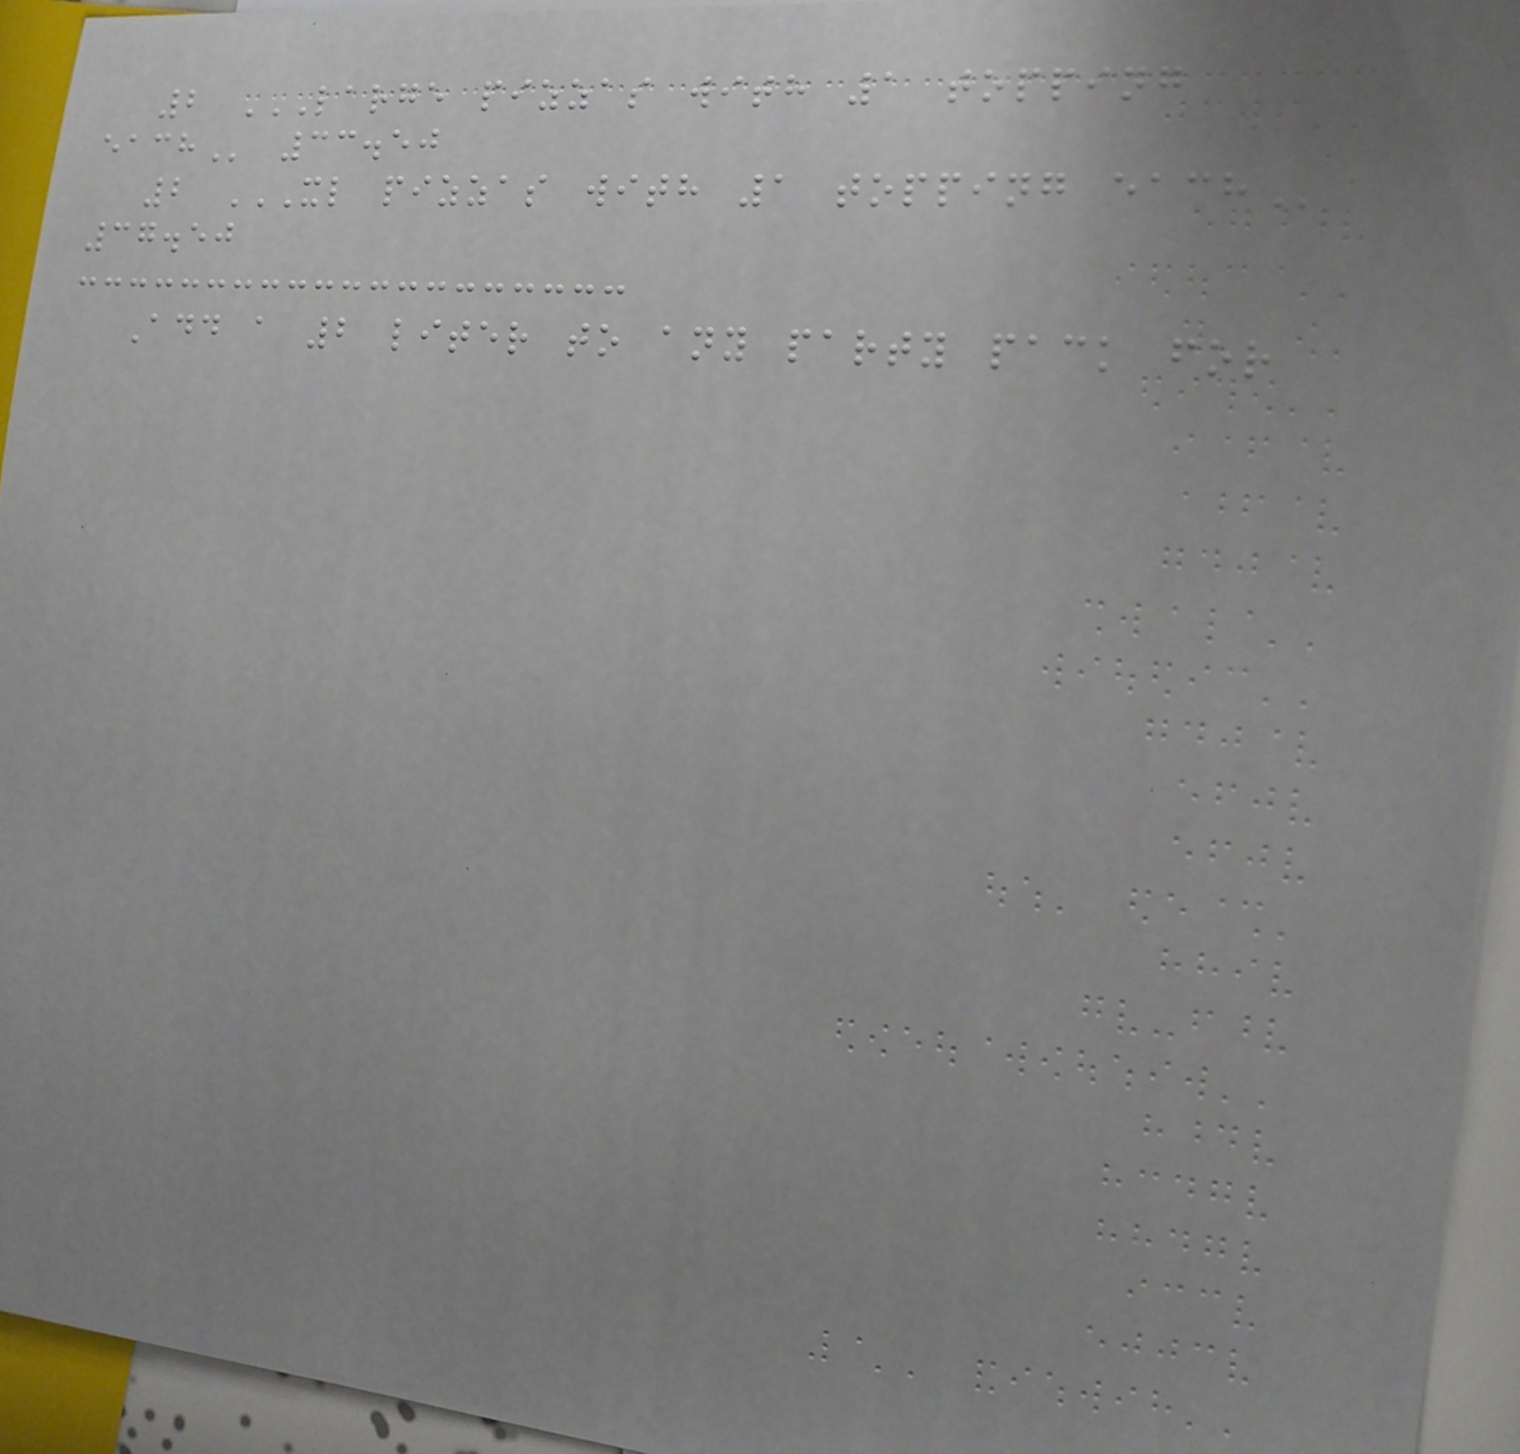2 LARGE PIZZAS WITH 1 TOPPING
EACH 33.50
2 XL PIZZAS WITH 1 TOPPING EACH
37.50
Add a 2 liter to any party pack for
